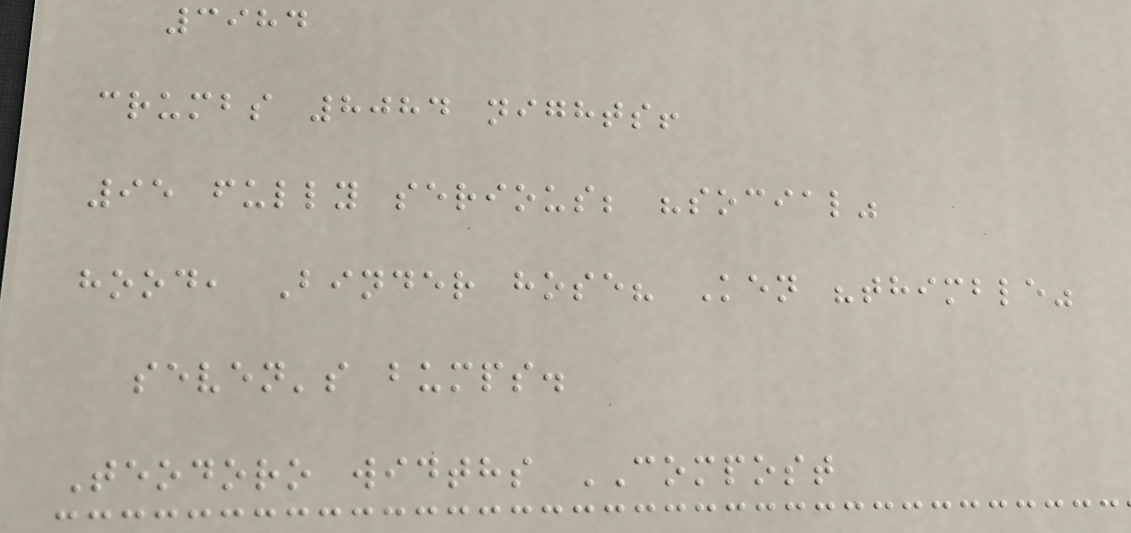3984
crumbs 8084 nights!
95 fully serious; "social"
hood, Binder hose? Ken "thimble"
seven's bumps.
Teodoro widths COMPOST
